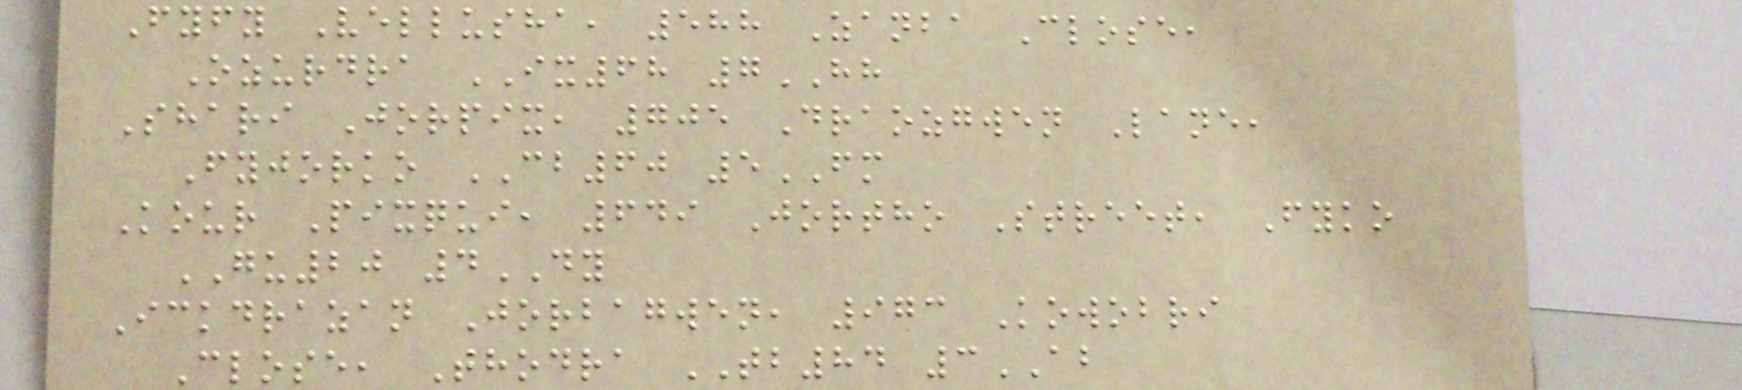Fyfy Vellusha, 588 Zanba Close,
Ozurdra IX68 7HH
Shari Jorpix, 705 Draozgwen Lane,
Fyjorko CB60 5FM
Kour Pixqui, 649 Jortho Street, Fyko
GU20 4DY
Ickdrazan Jorbagwen, 973 Kowobri
Close, Thodra TB84 3AB
